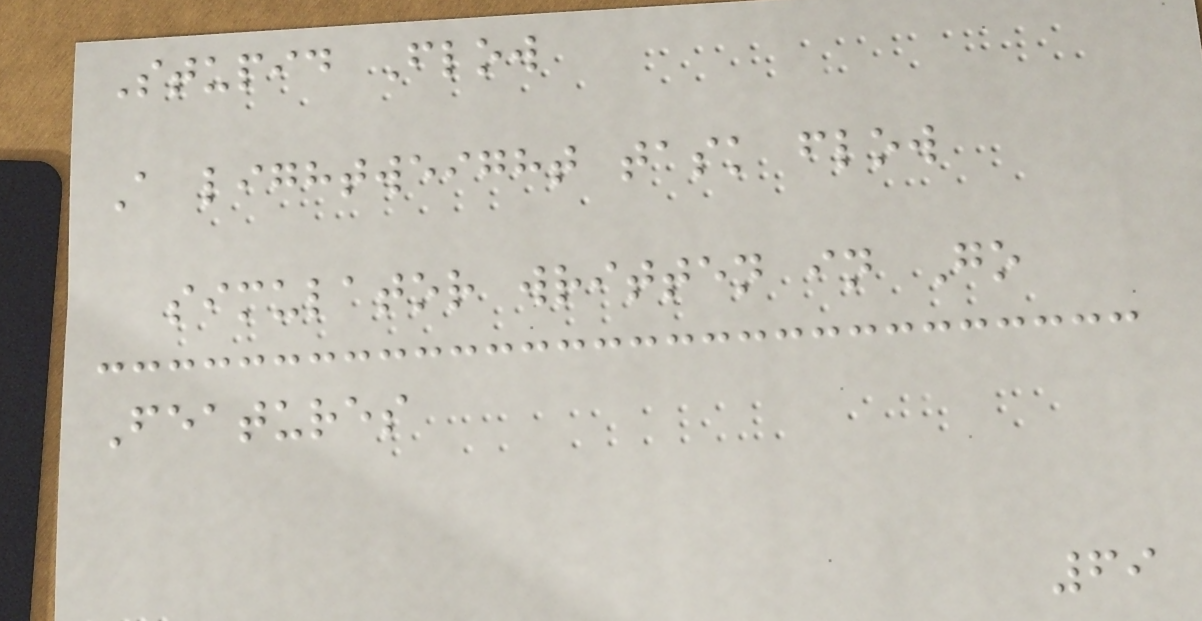Stupid Flow
A lightweight task flow
simulator written in Go
Features
69
